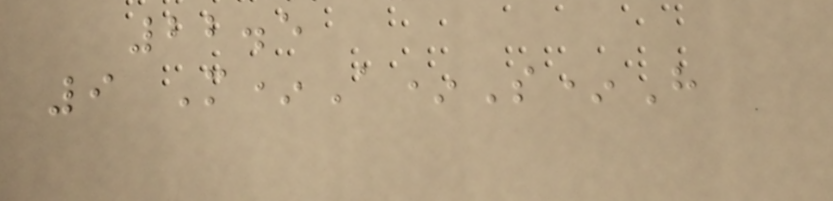22.5
9 M*A*S*H
